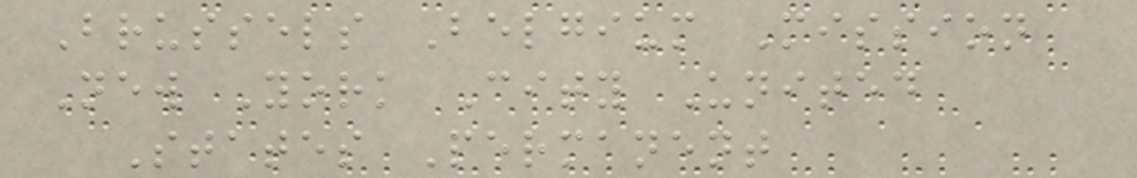Brussels Belgium Mission
New York City United
States Permanent
